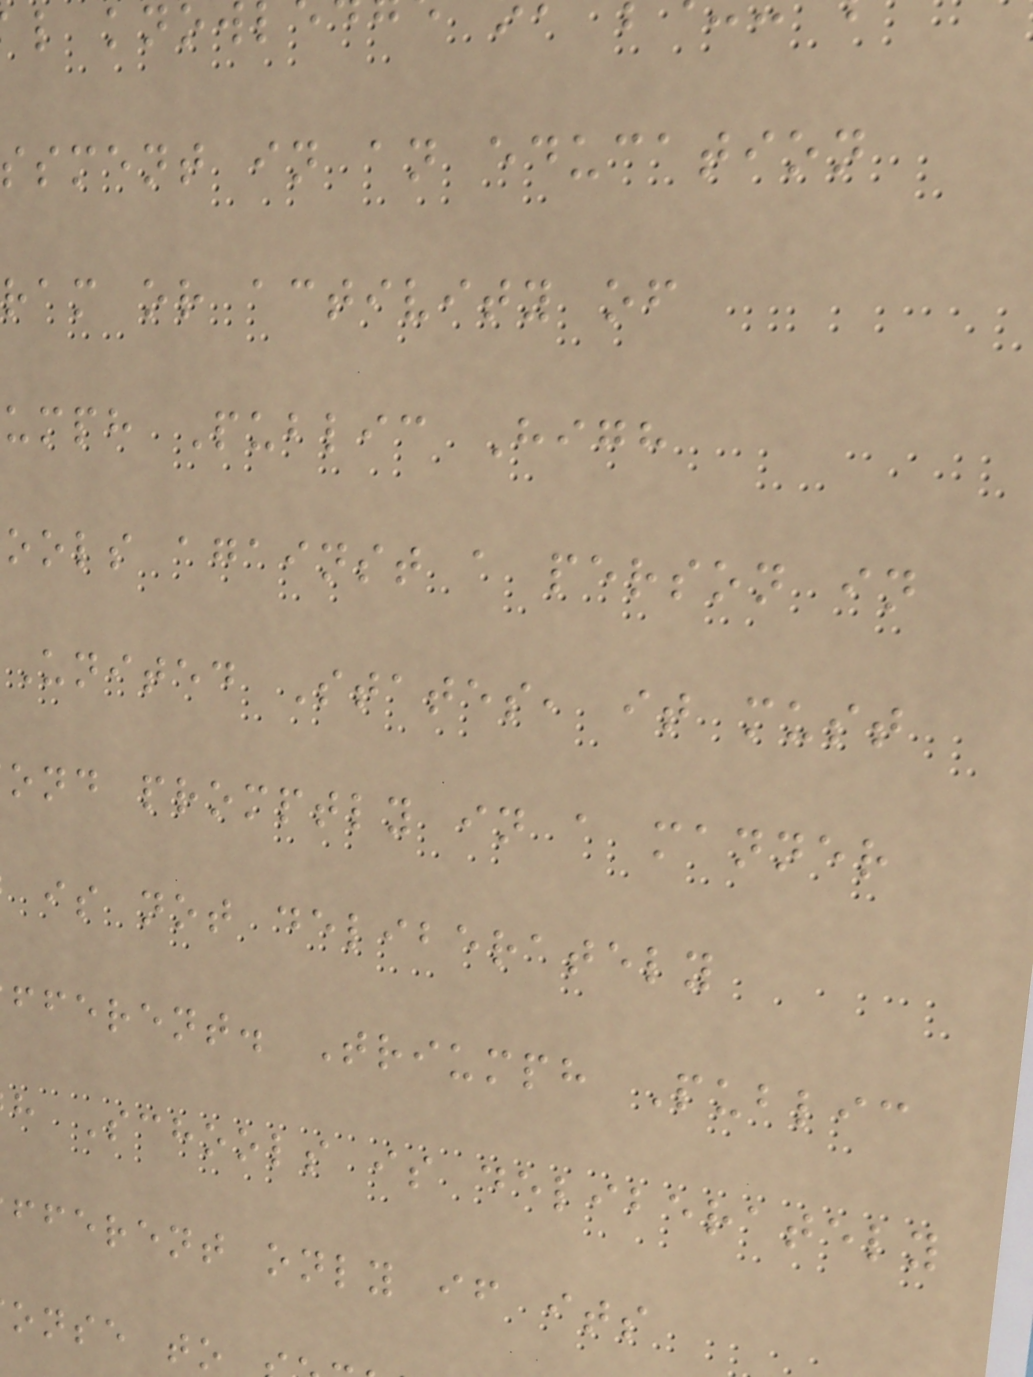ssment in an education
ram or activity of
umph Public High
ools against a person in
United States, it must
ond promptly in a manner
is not deliberately
fferent. Triumph Public
h Schools is deliberately
fferent only if its
